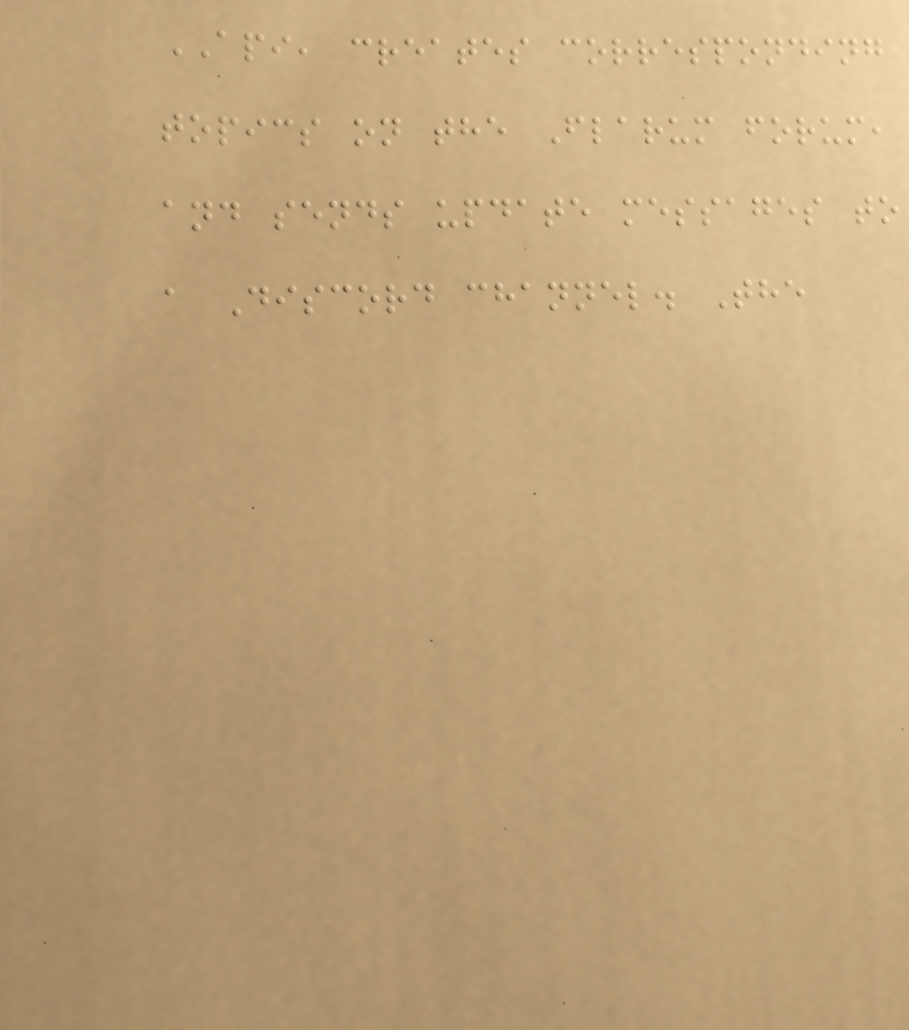API, creates corresponding
topics on the Flarum forum,
and sends update messages to
a Discord channel. The
